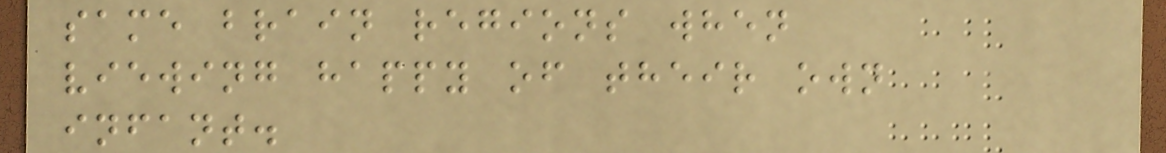same brain regions when
viewing happy of their own
infant.
